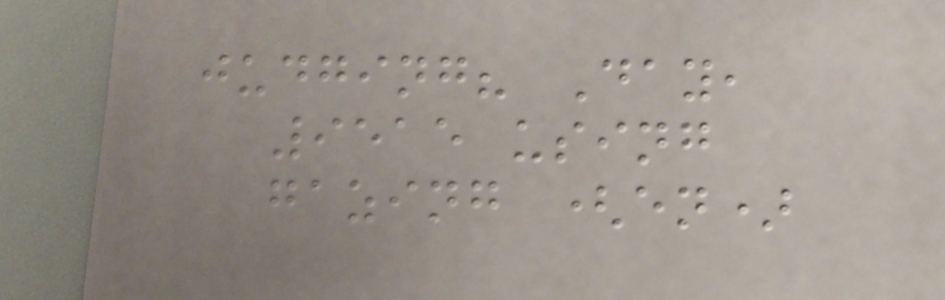judging? Day,
9515 using
gazing (en)
